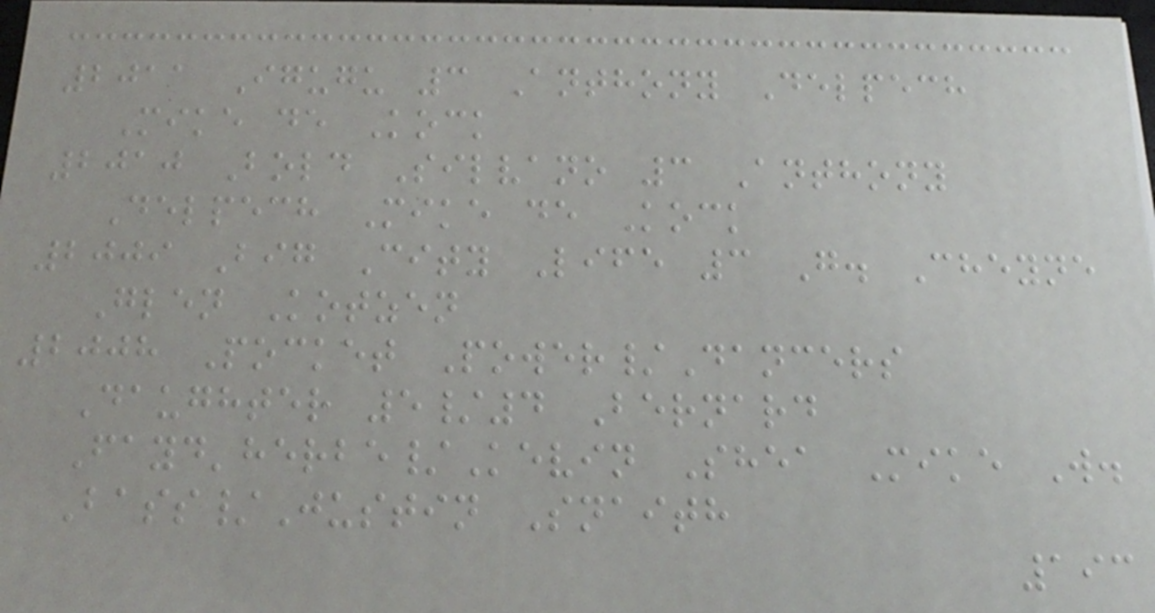2011 Igugu 3 Anthony Delpech
Mike de Kock
2010 Bold Silvano 3 Anthony
Delpech Mike de Kock
2009 Big City Life 3 G. Cheyne
Glen Kotzen
2008 Pocket Power/Dancers
Daughter 5/4 Bernard
Fayd'herbe/Kevin Shea Mike W.
Bass/Justin Snaith
193
